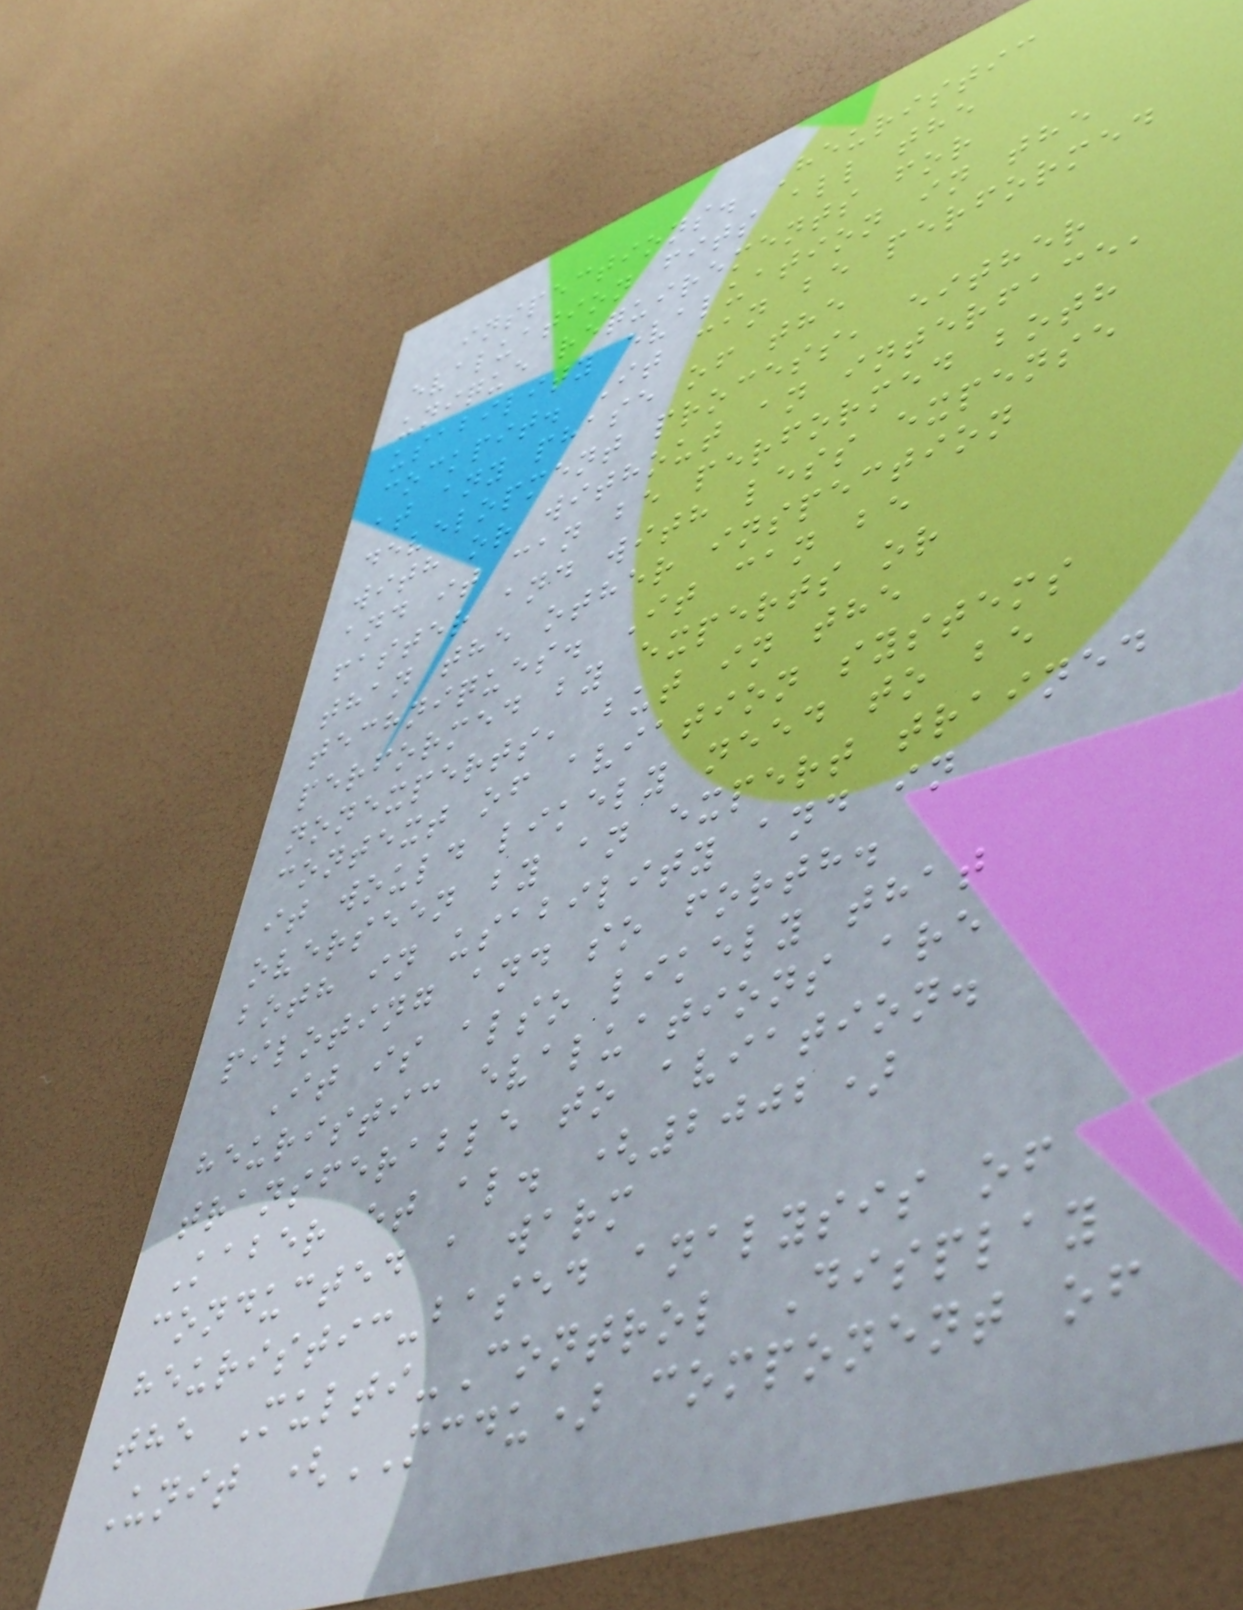inspections. Heuristic
evaluation fits all the
unique requirements for
usability evaluation in the
cockpit. It can be performed
at any phase of the
development process, either
with or without an interface,
and it can be performed both
faster and with less expense
than the other inspection
techniques. It can be
performed by experts or
nonexperts, but in the
context of aviation systems
it would likely need to be
overseen by an expert trained
both in usability and in
piloting and so forth.
It is also likely that
heuristic evaluations are
transferable to aviation.
Kaber et al. (2002)
conducted a warm
heuristic-based analysis of
the Multi-Control Display
Unit (MCDU) component of
